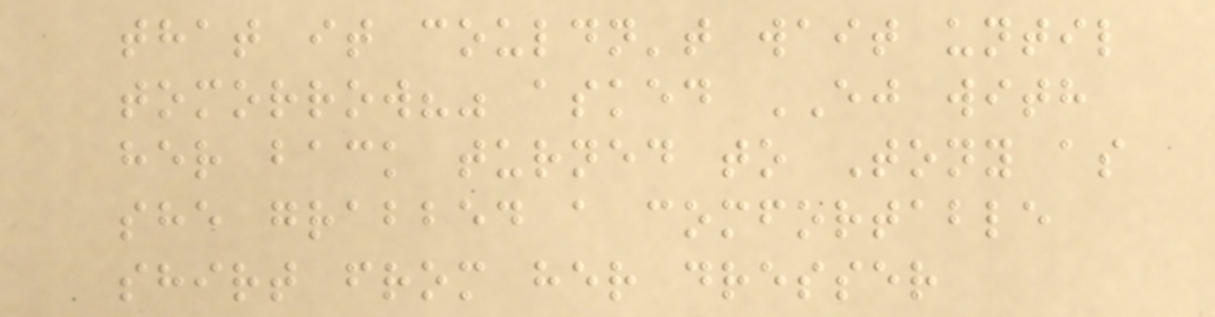that it couldn't wait until
tomorrow?" asked EJ with
her back turned to Tony as
she grabbed a comfortable
shirt from her dresser
